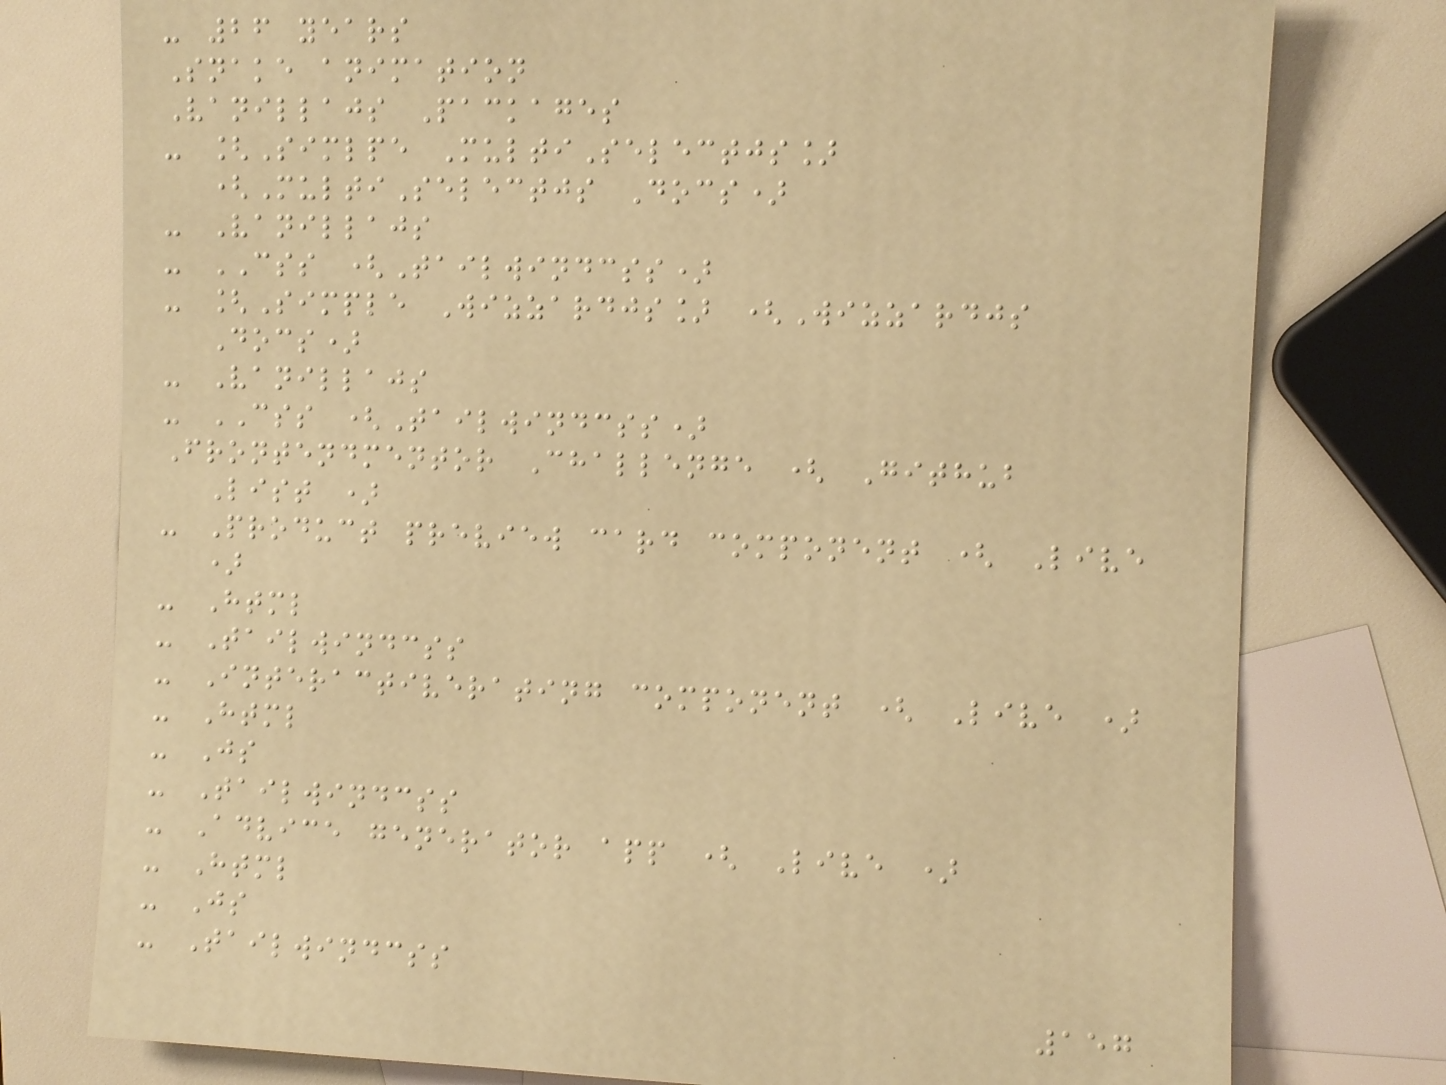- 26 years
Snake animation
Vanillajs Packages
- [Simlpe MultiSelectjs]
(MultiSelectjs Docs)
- Vanillajs
- CSS (Tailwindcss)
- [Simple Wizzardjs] (Wizzardjs
Docs)
- Vanillajs
- CSS (Tailwindcss)
Frontendmentor Challenge ( Github
List )
- Product preview card component ( Live
)
- Html
- Tailwindcss
- Interactiverating component ( Live )
- Html
- Js
- Tailwindcss
- Advice generator app ( Live )
- Html
- Js
- Tailwindcss
157
